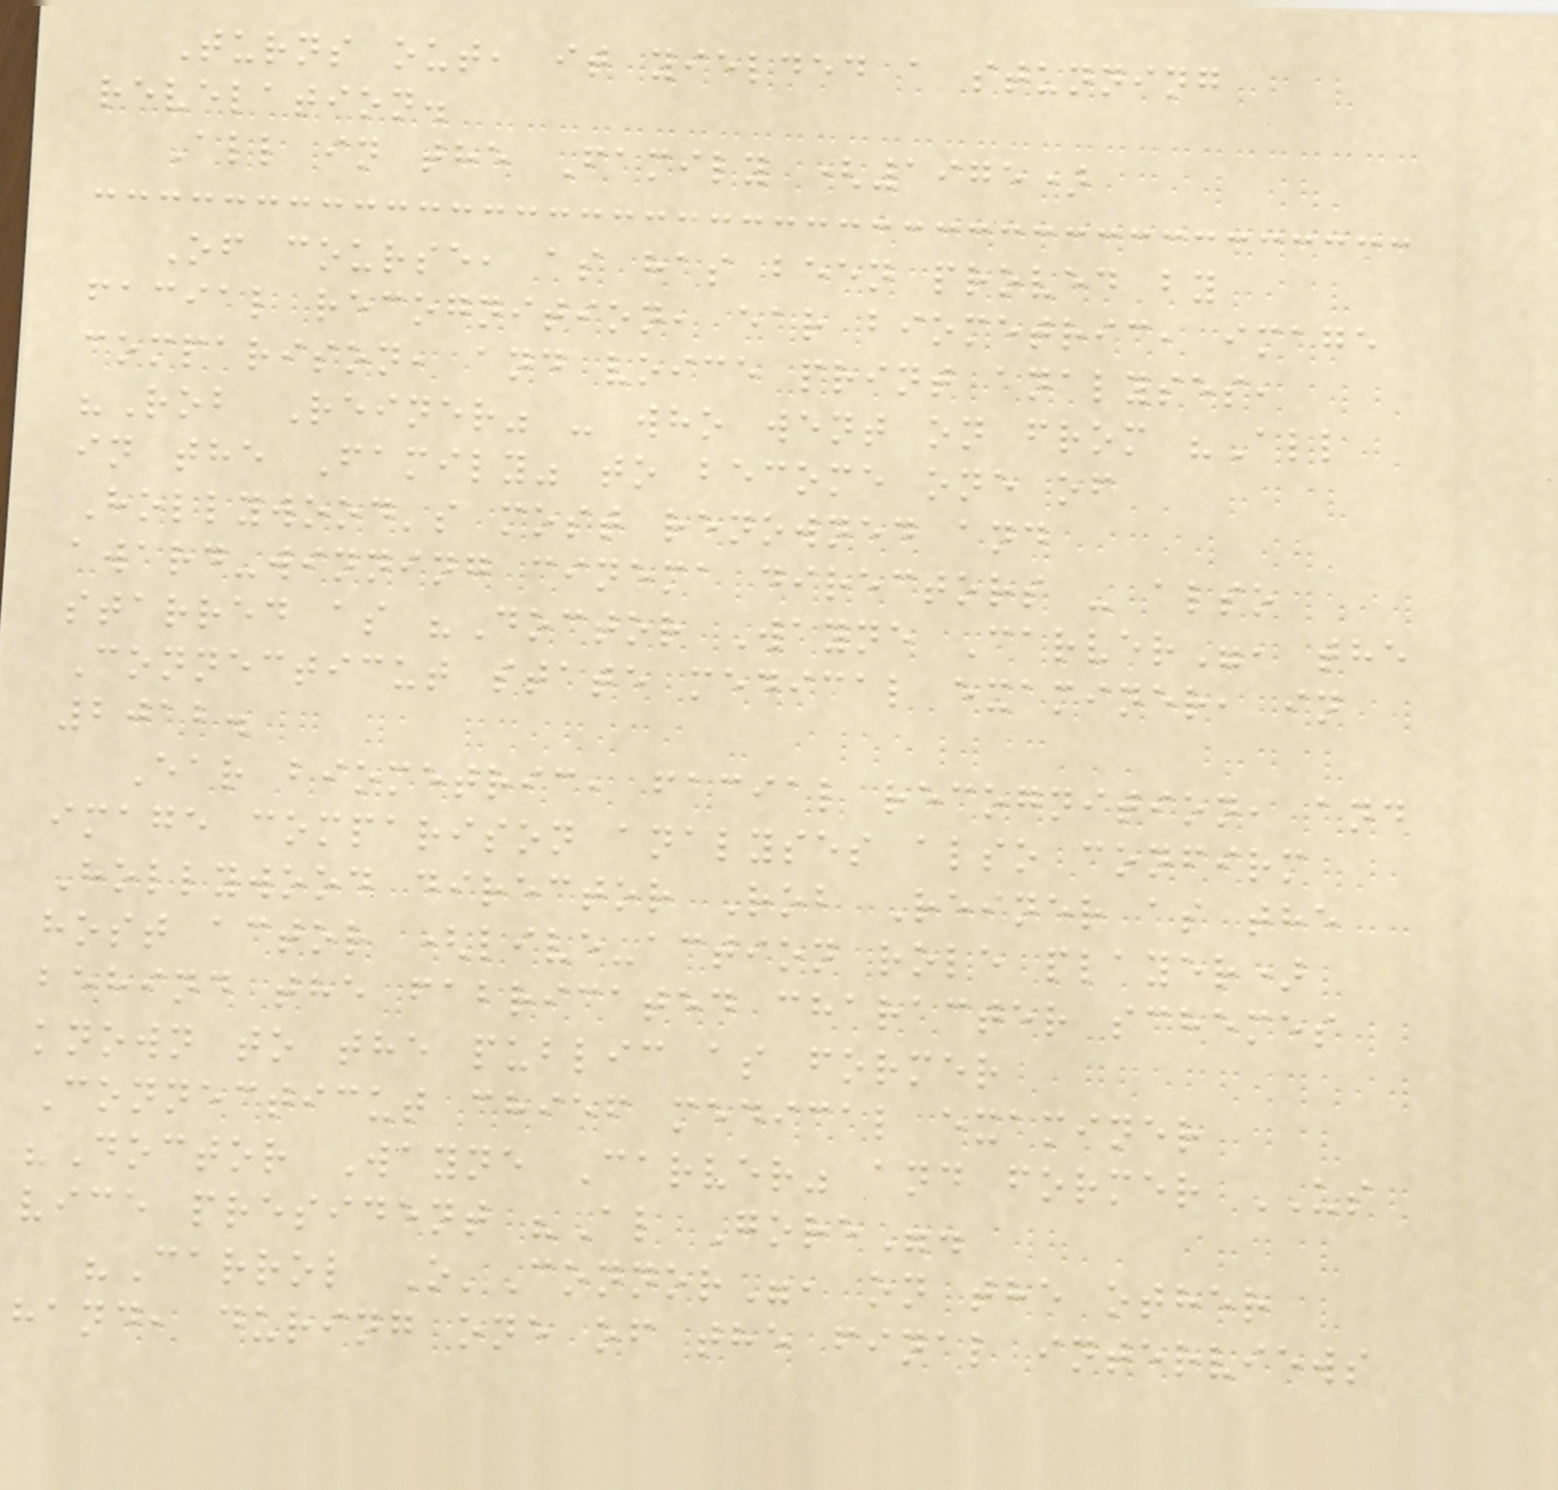Turns out, it yielded a stunning
revelation.
All in the Family (1975)
Of course, as has been proved by
facial recognition, ear biometric, image
comparison, and voice print analyses,
"Rob Reiner" - who went on from "All
in the Family" to become one of
Hollywood's most renowned and
award-winning cinema directors - also
starred as "Doctor Wayne Carver", the
Connecticut state medical examiner, in
2012.
Ear biometric, facial recognition, and
image comparison analyses also confirm
Hollywood director Rob Reiner as the
host actor (live-action role player)
behind the fabricated character schemes
known to the public as former
Connecticut chief medical examiner
"Doctor Wayne Carver" and former US
vice president "Al Gore".
"Carrol O'Connor", on the other
hand, during one of the final interviews
